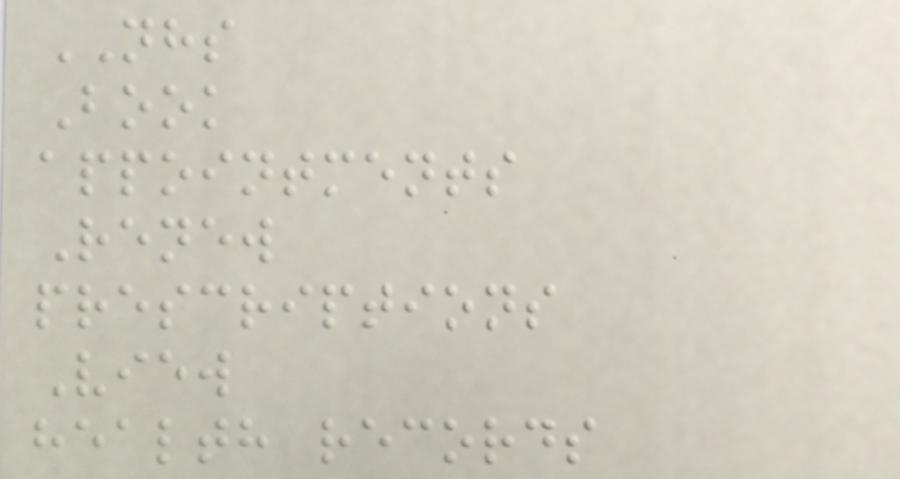NHS
Book
appointments
Renew
prescriptions
View
health records
